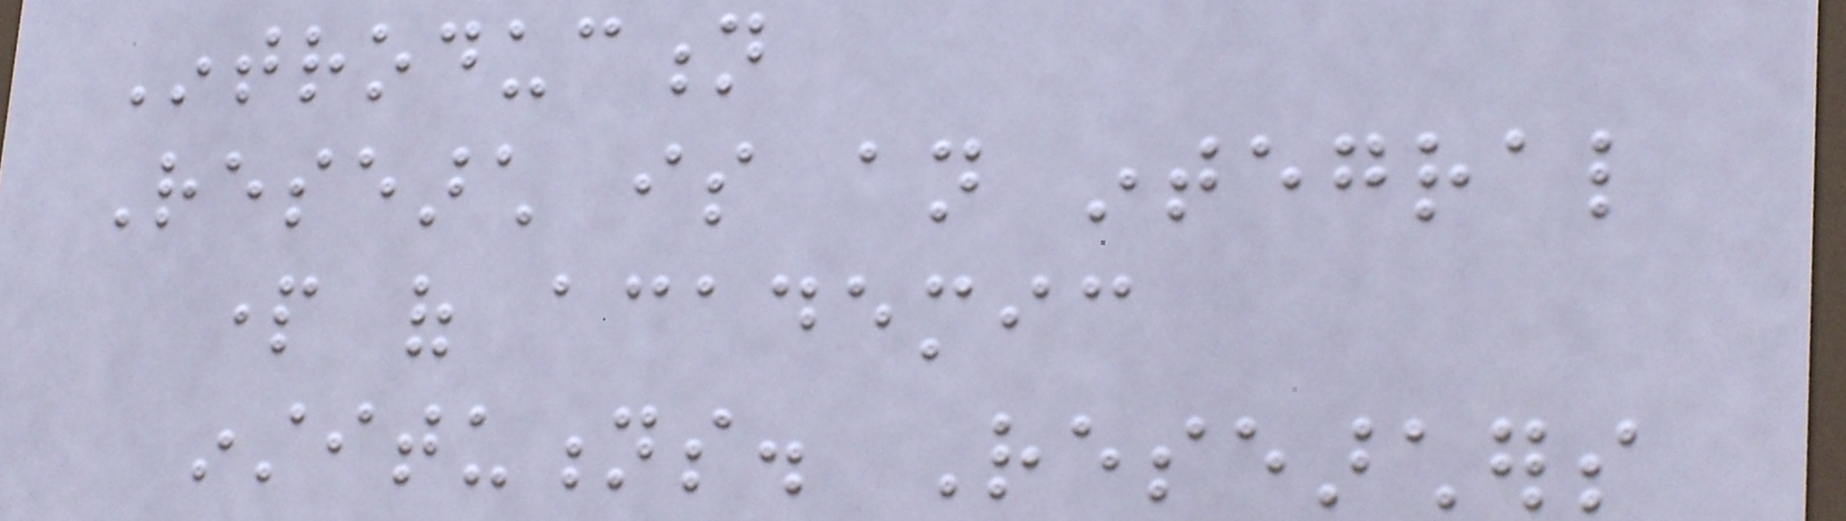Introduction
Research is an integral
part of academic
institutions. Researchers
